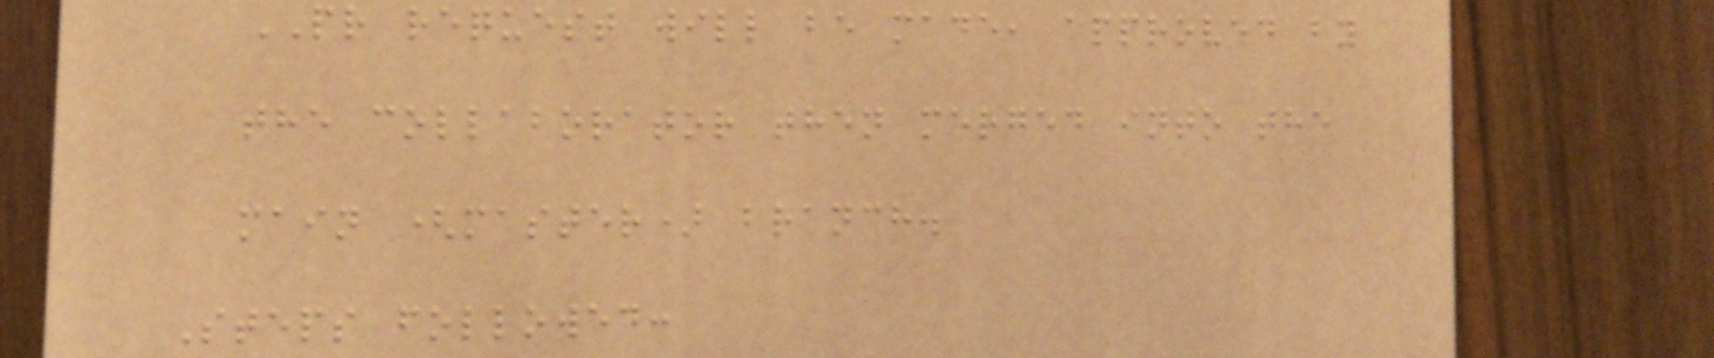PR request will be made, approved by
the collaborator then merged into the
main (master) branch.
Steps followed:
